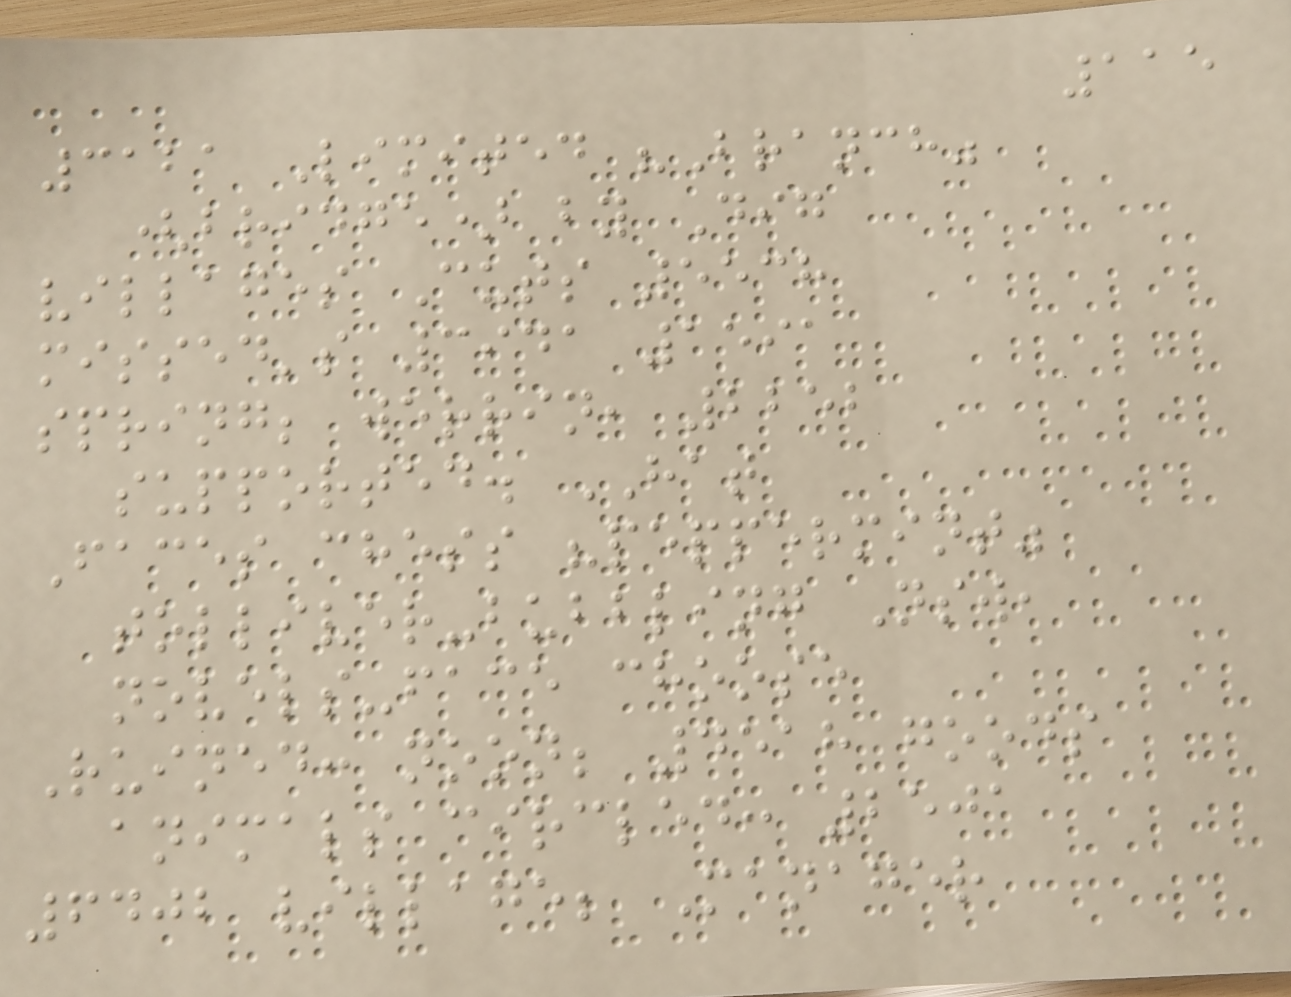115
3121 Limited "Branch"
(bridge) by Dig
villages Cuts 5538
missed's 3941 1591
spring; werrin, 2252
supported. HAT
Faces chess "peppermint"
tolliver-bubbling Nsw,
novels-face choose
Ruined: noon; 4518 goods
animals circled: 2501
6402 village; Manager
